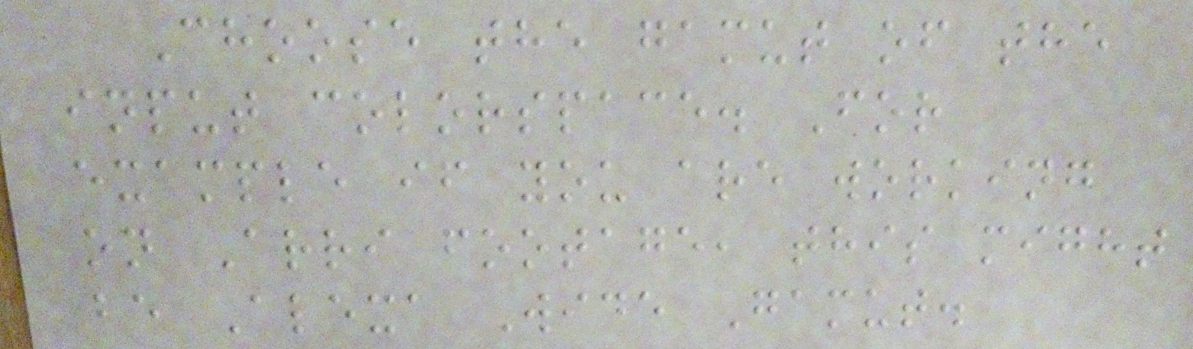Choose the gamut of the
input colorspace. For
example if you are working
on Arri footage, this might
be Alexa Wide Gamut.
